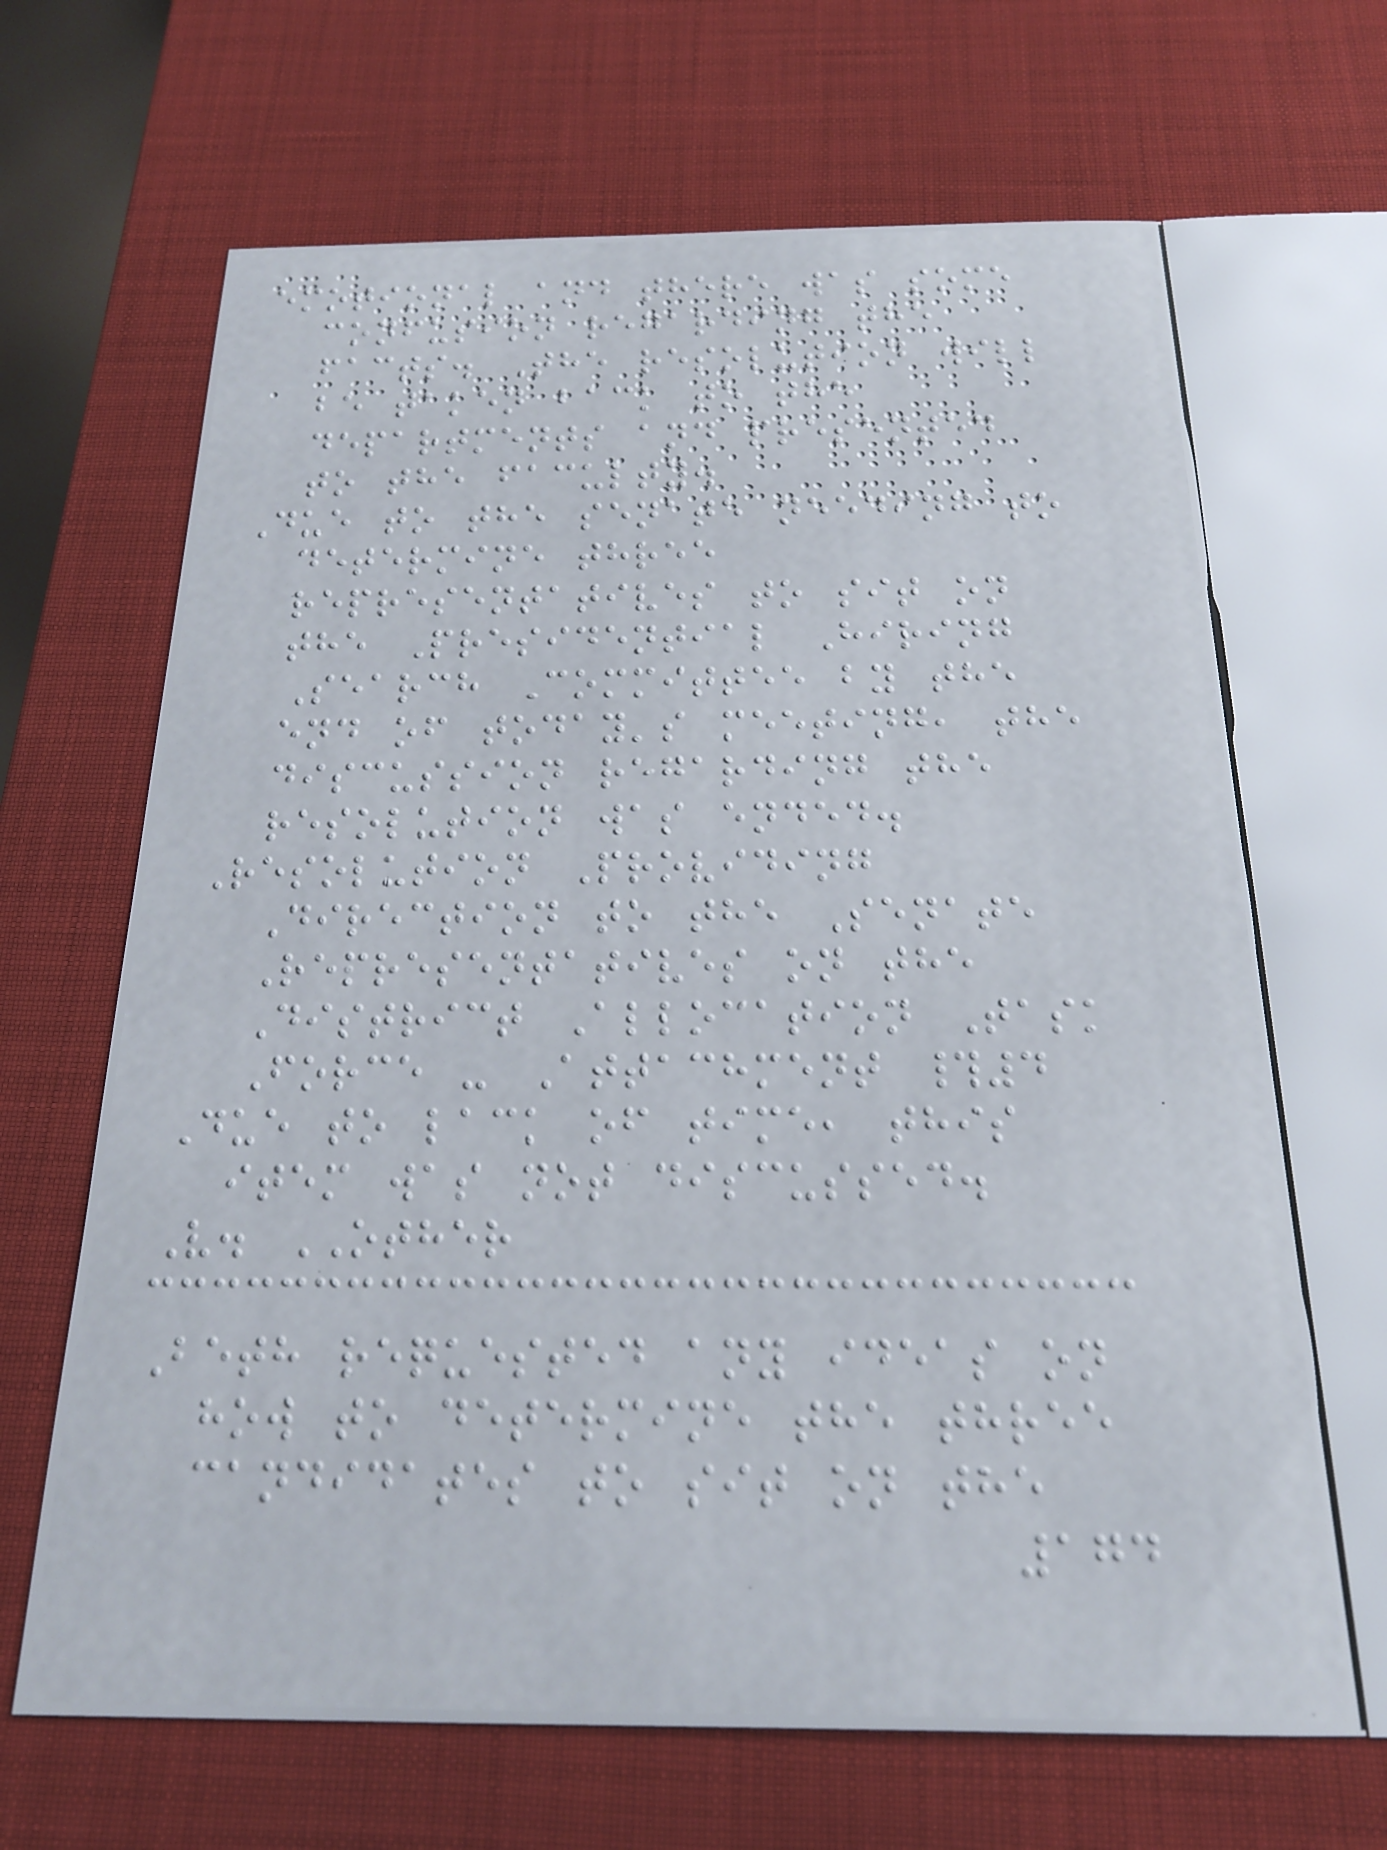emotional and there was some
confusion regarding the
facts. The resolution will
be taken back to the
departments and presented
to the faculty.
Due to the senate needing to
determine three
representatives to sit on
the Presidential Hiring
Search Committee by the
end of today's meeting, the
discussion regarding the
resolution was ended.
Resolution Providing
Direction to the Senate
Representatives on the
District Allocation Task
Force - Attachment #4
Due to lack of time, this
item was not discussed.
V. OTHER
Beth requested any ideas on
how to determine the three
candidates to sit on the
174
